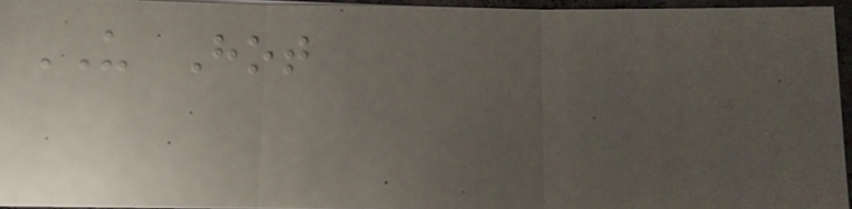US Hot
